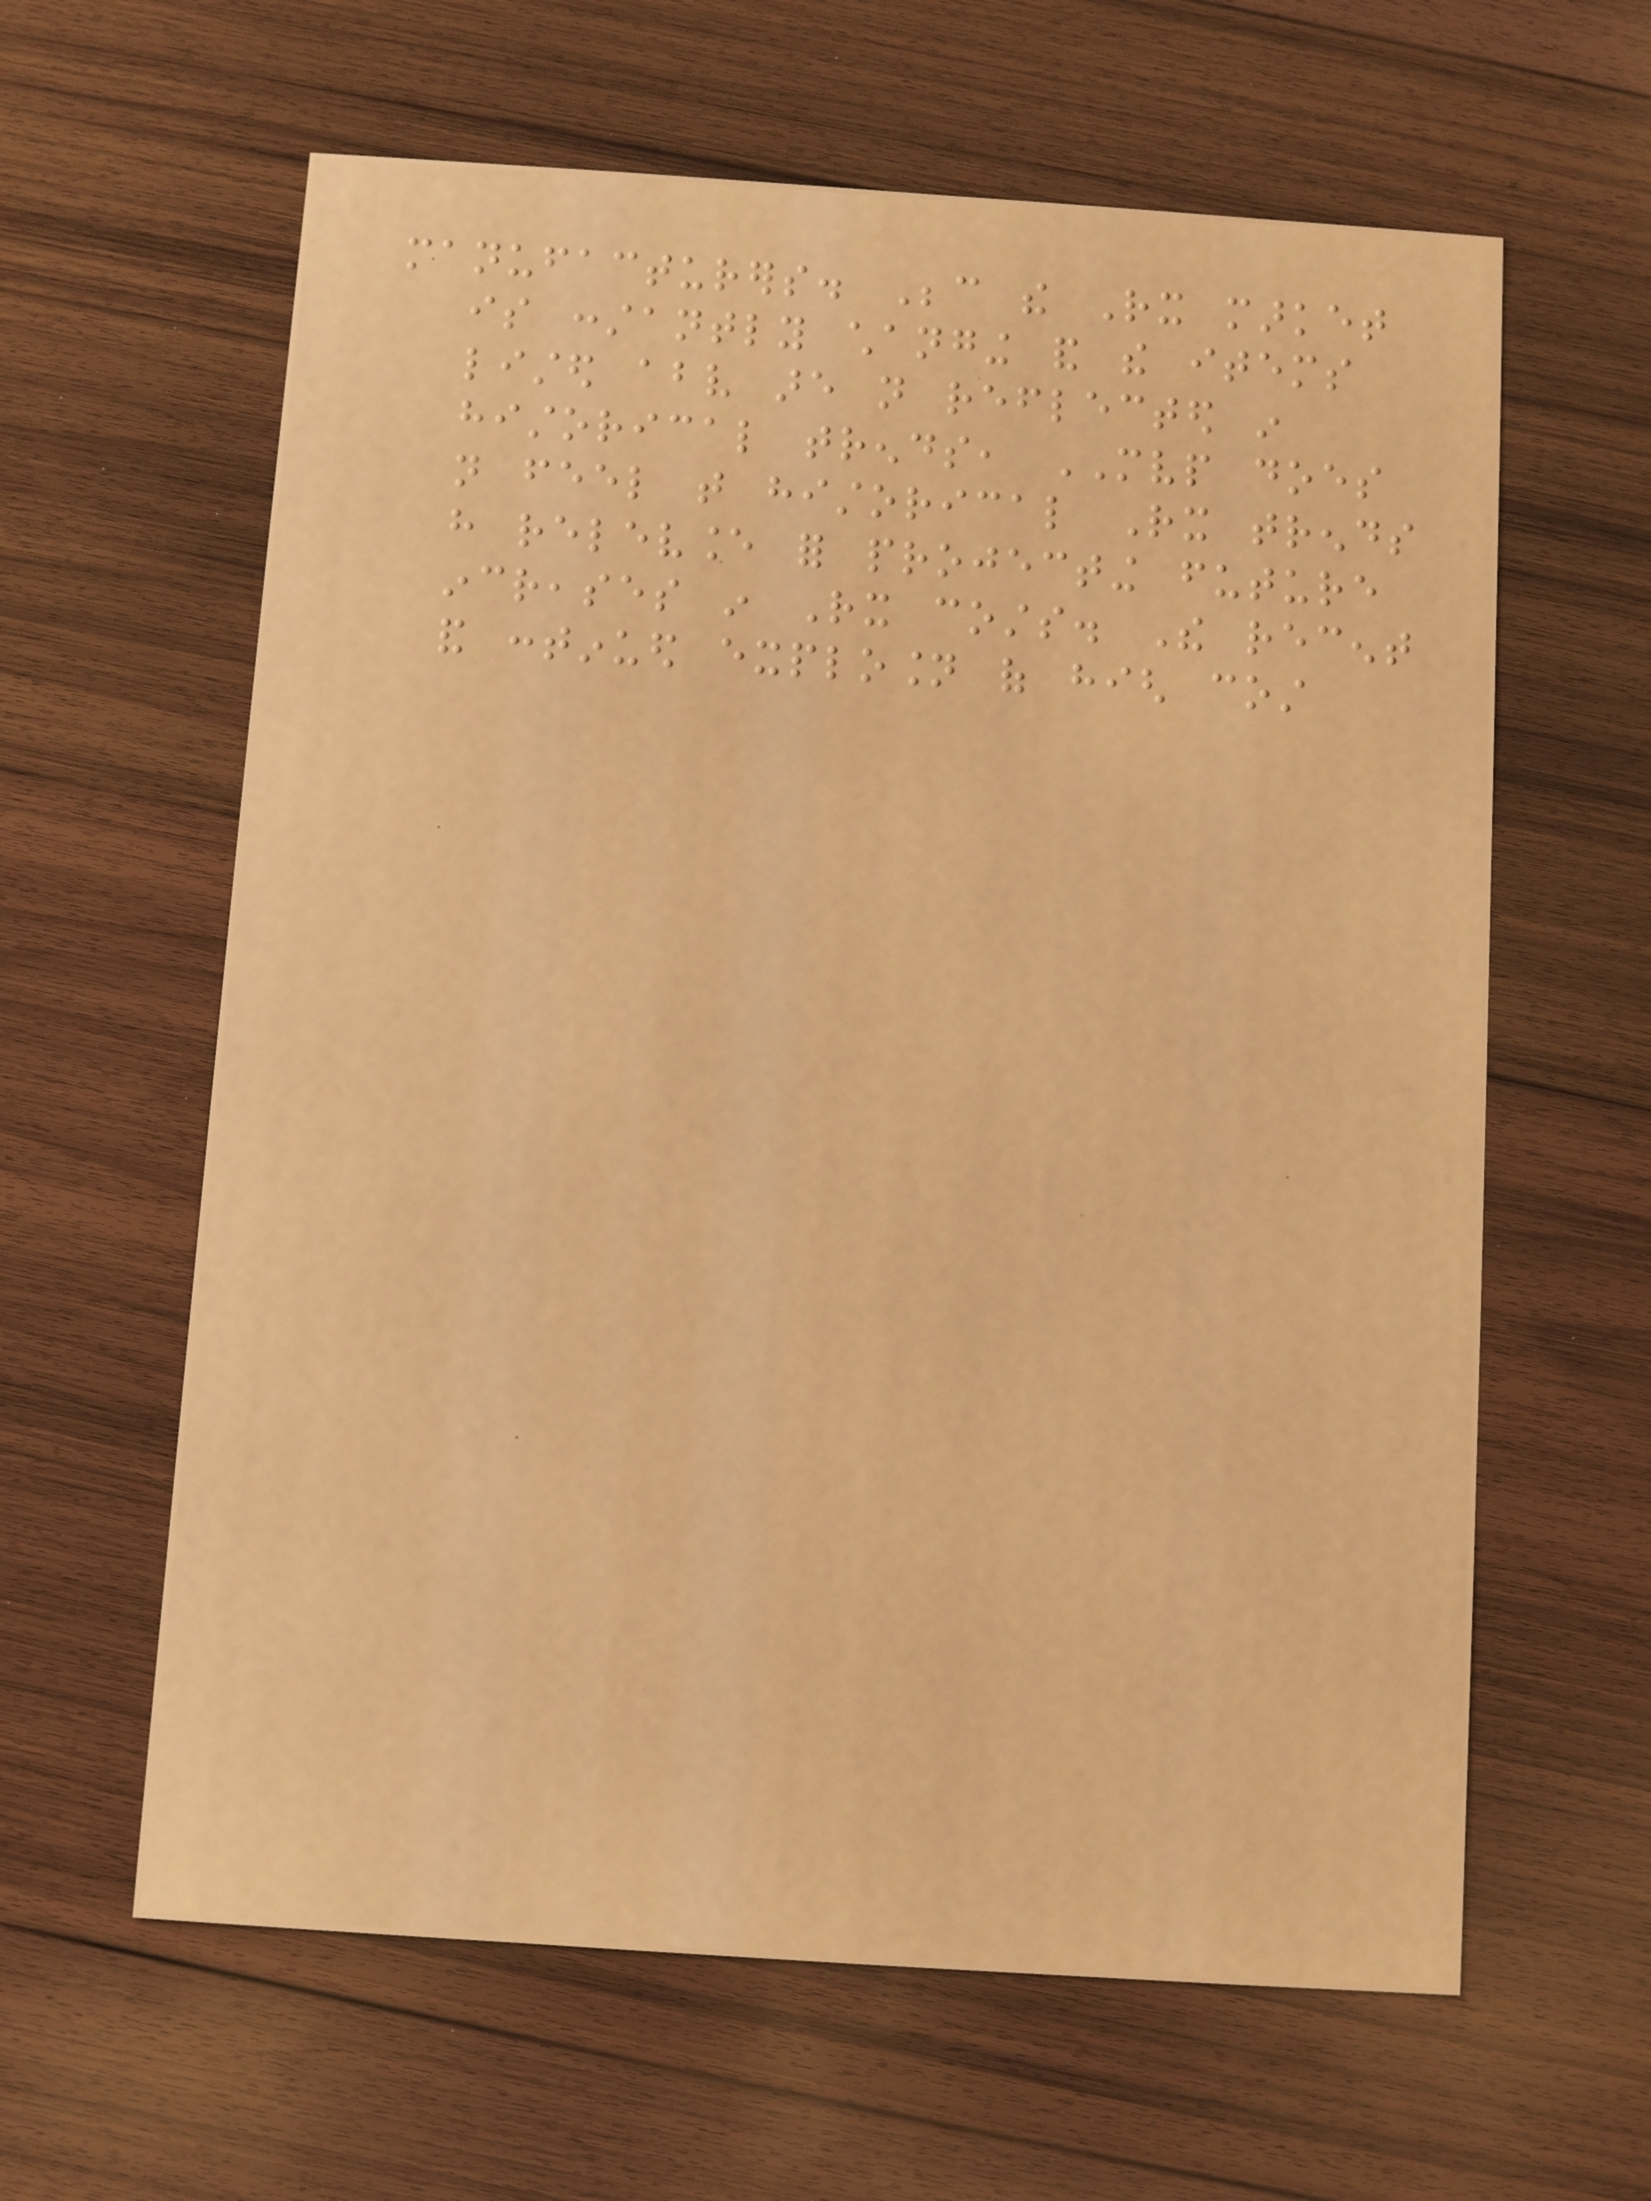manufacturers. Because the Rx market
is constantly changing and the items
listed above are not reflected in
historical trends, MVP does
not feel that historical Rx trends
have relevance for projecting future
increases in Rx costs. The recent
and continued explosion of high cost
